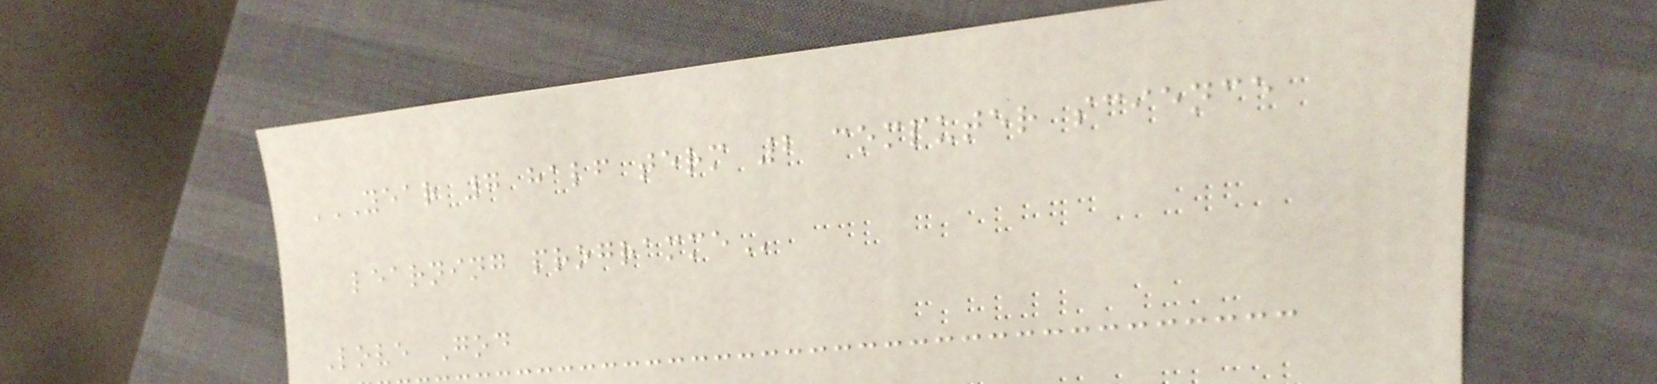YEAR 7 HALF TERM 2 COMPUTER SCIENCE
LEARNING PROGRAMME
Love God
